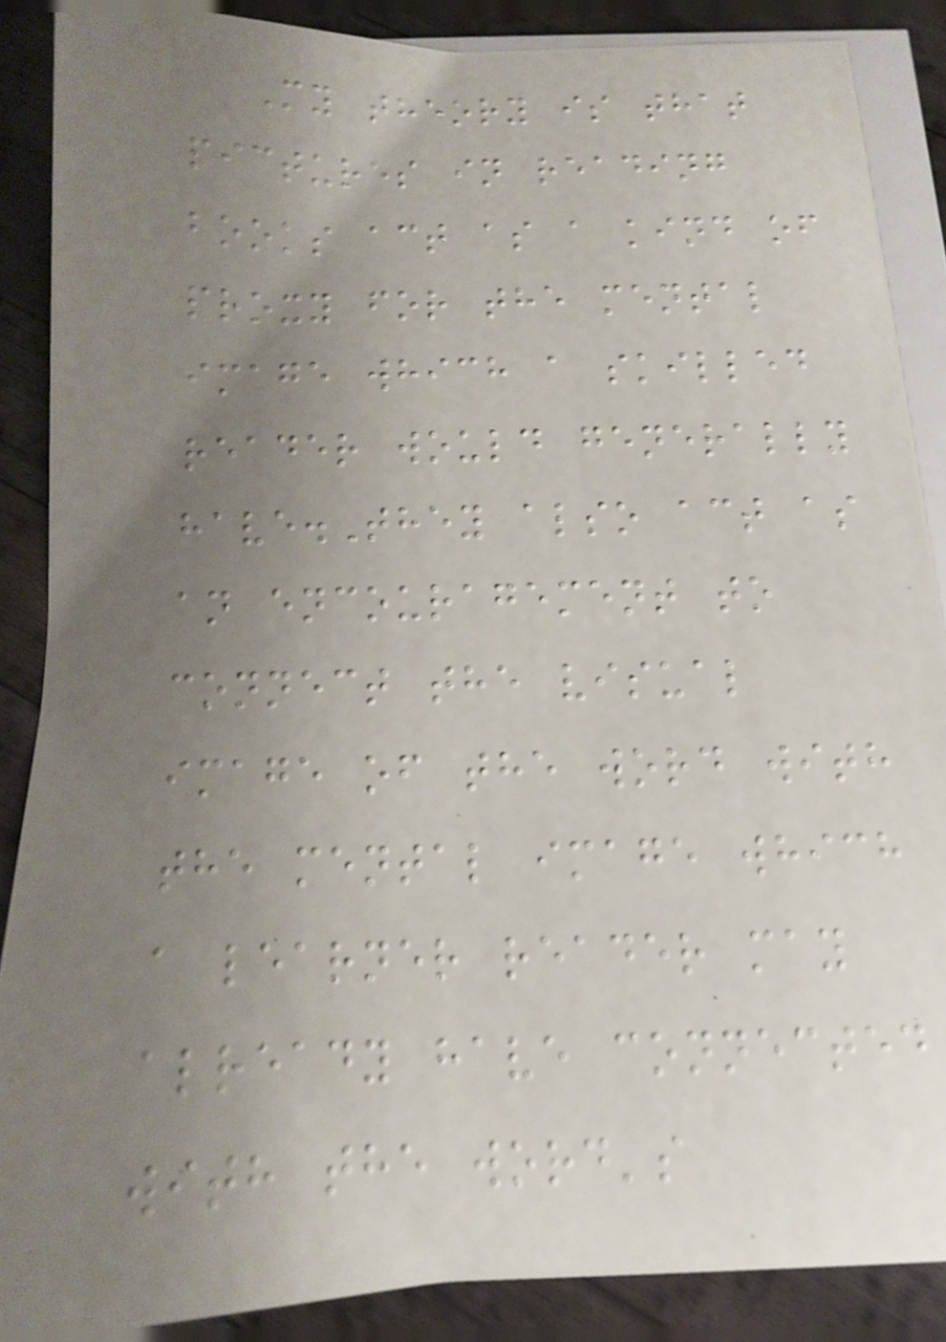My theory is that
pictures in reading
books act as a kind of
proxy for the mental
image which a skilled
reader would generally
have.They also act as
an encouragement to
connect the visual
image of the word with
the mental image which
a learner reader may
already have connected
with the word's
